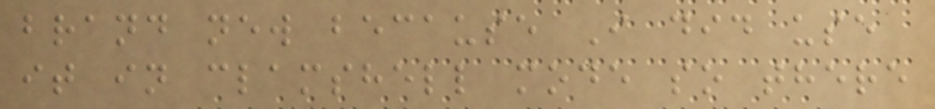brand new because I did use
it in clamshell mode so there
